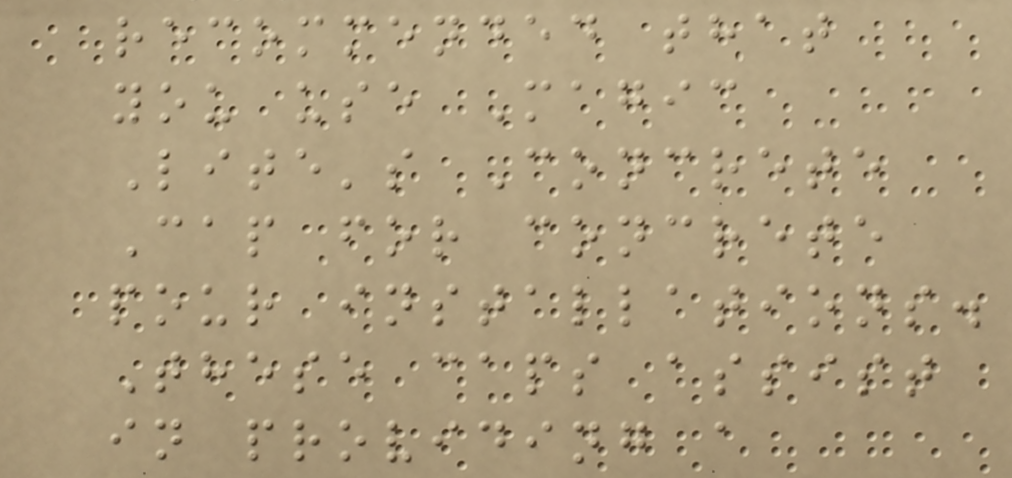recommended that
you use Magic
Lite's Concrete
Cap for concrete
pour installations.
These caps assist
in providing a
